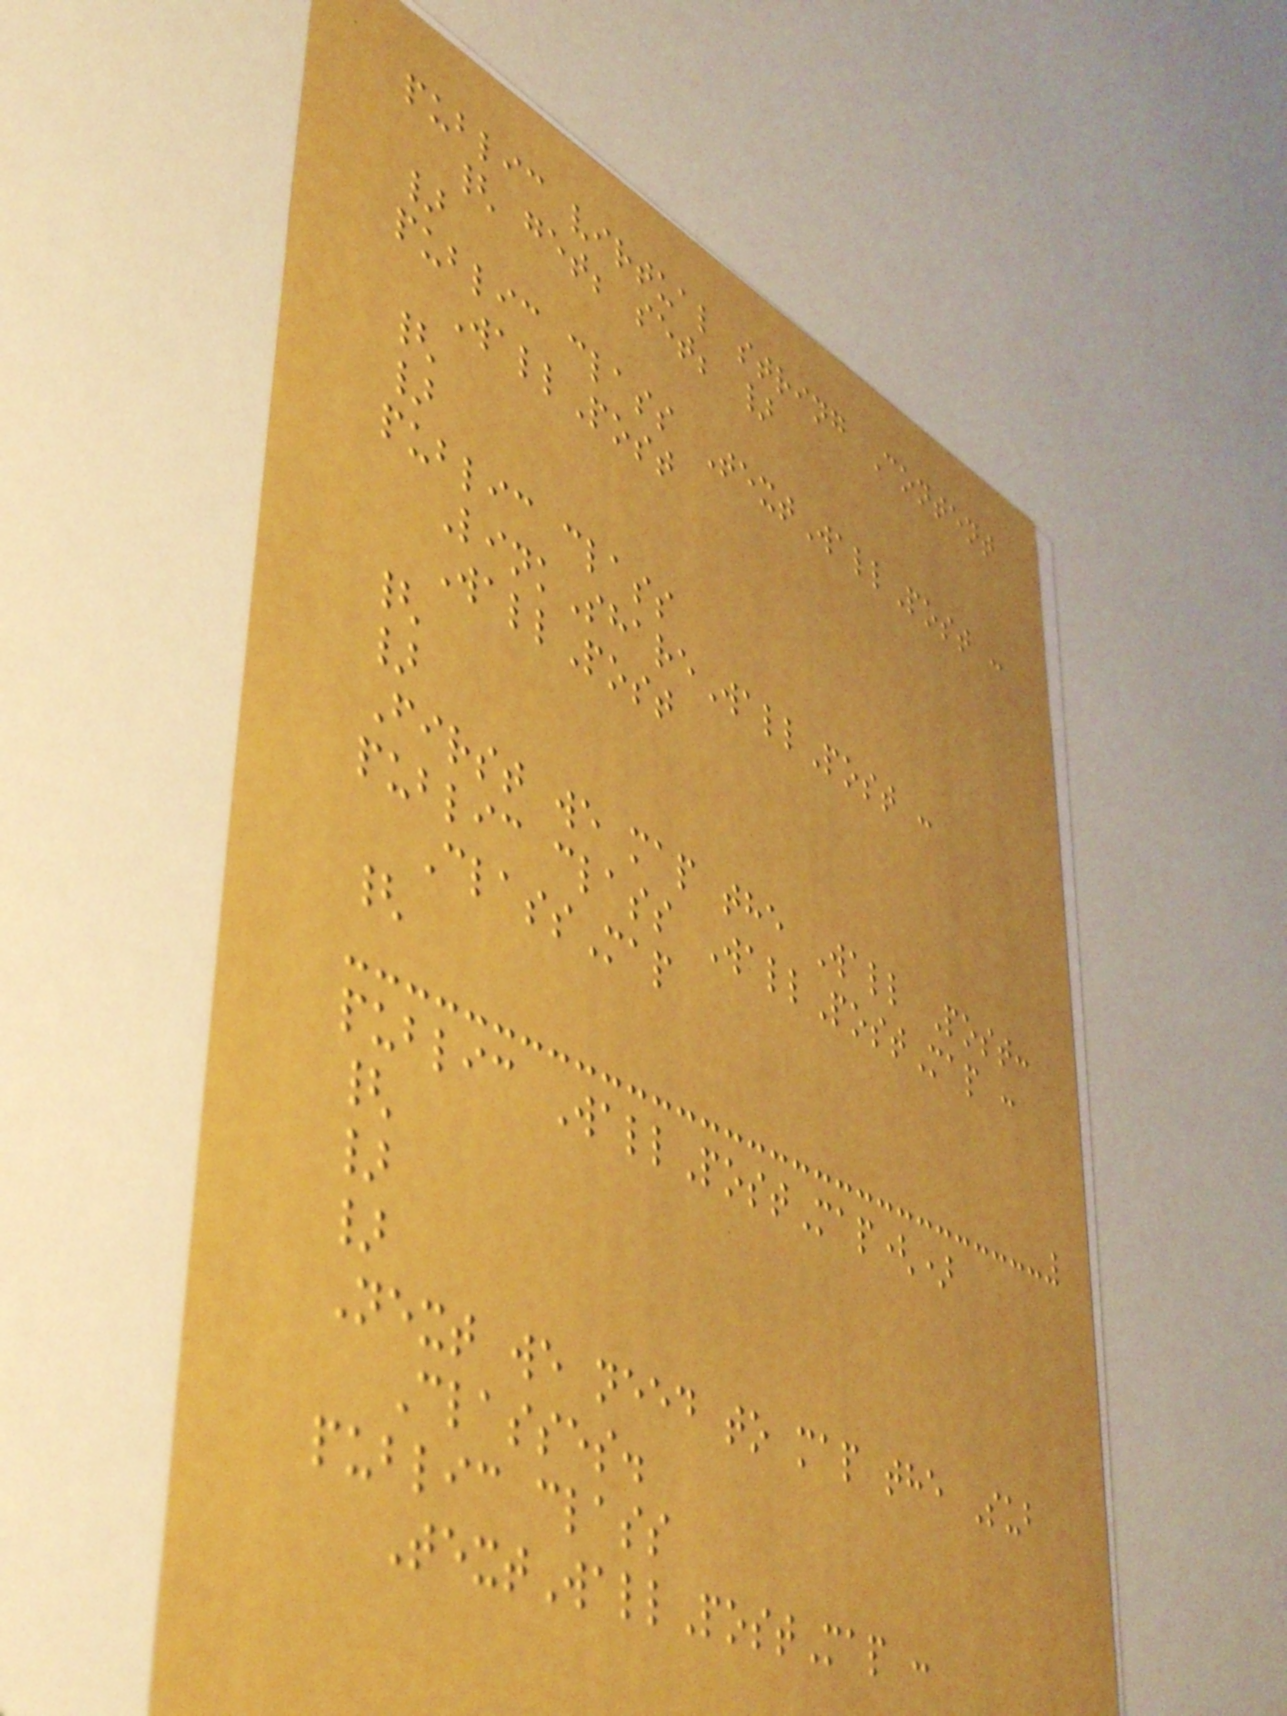public virtual string Content
{ get; set; }
}
public class TextWallPost :
WallPost
{
}
public class
LinkShareWallPost :
WallPost
{
}
First we map the Wall Post:
public class WallPostMap :
ClassMap
{
public WallPostMap()
{
}
}
Next we need to map the Sub
Classes.
public class
TextWallPostMap :
